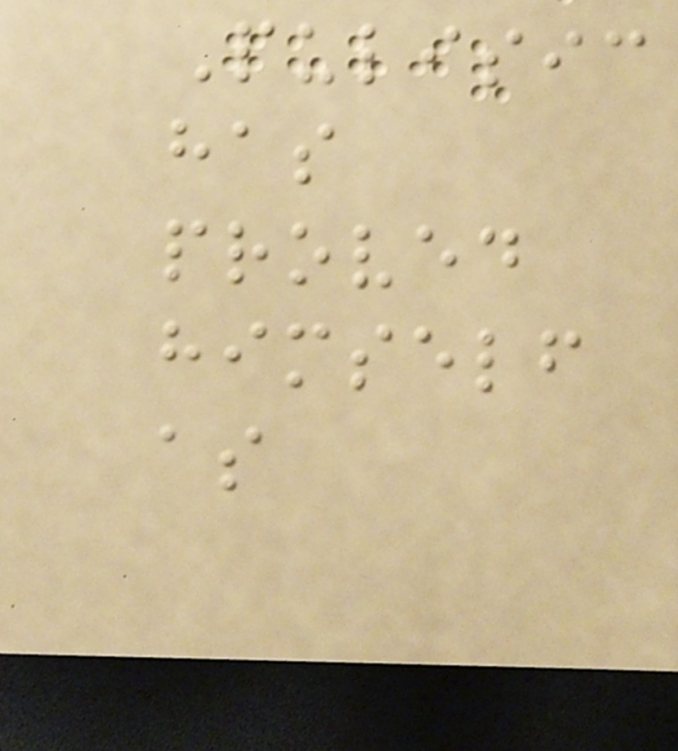Pulisic
has
proved
himself
as
